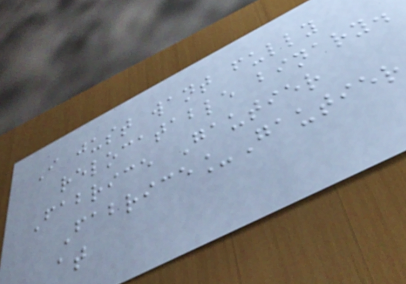I just want fully
relocatable binary.
Fabrice Gautier
Fabrice_Gautier
at
